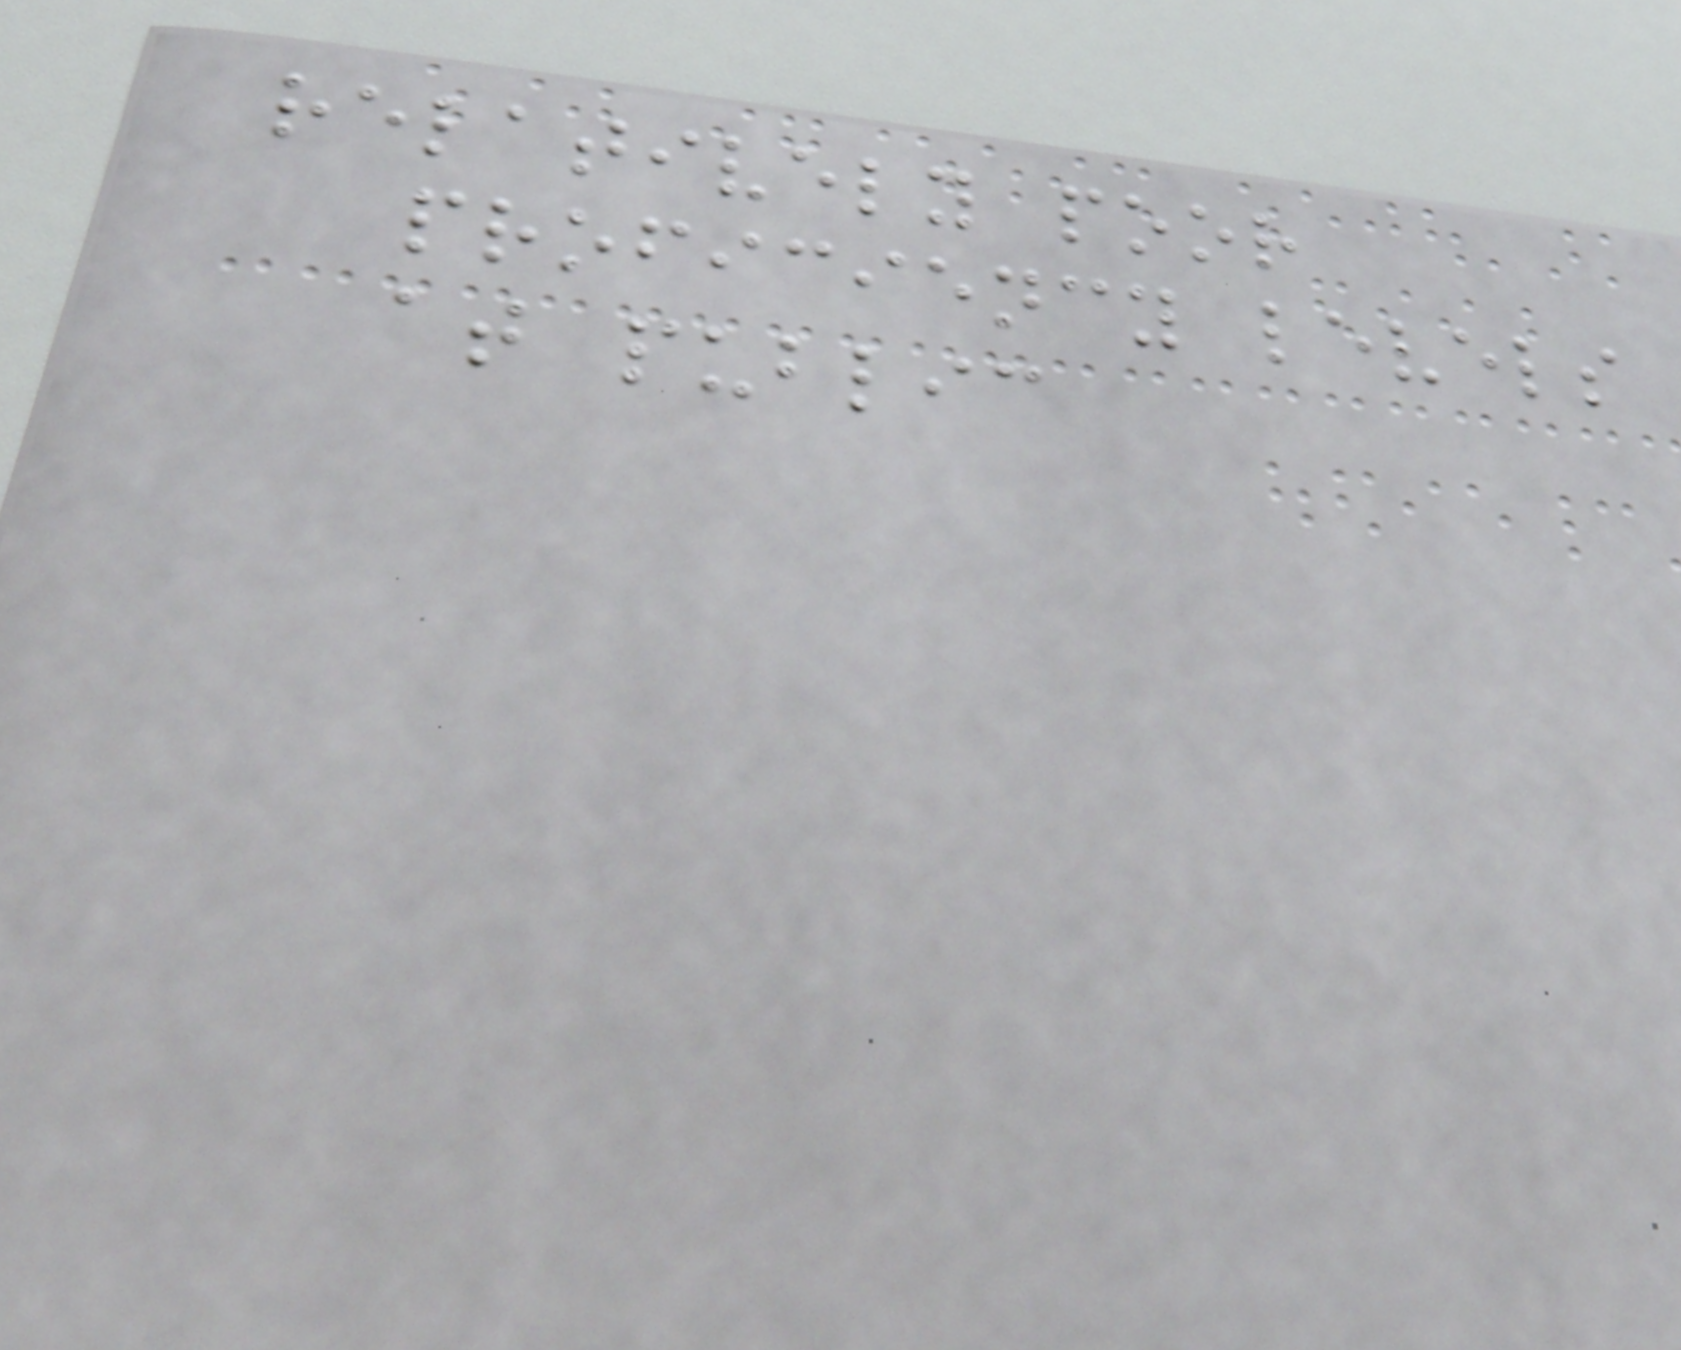relatively poor
proficiency levels
at public
